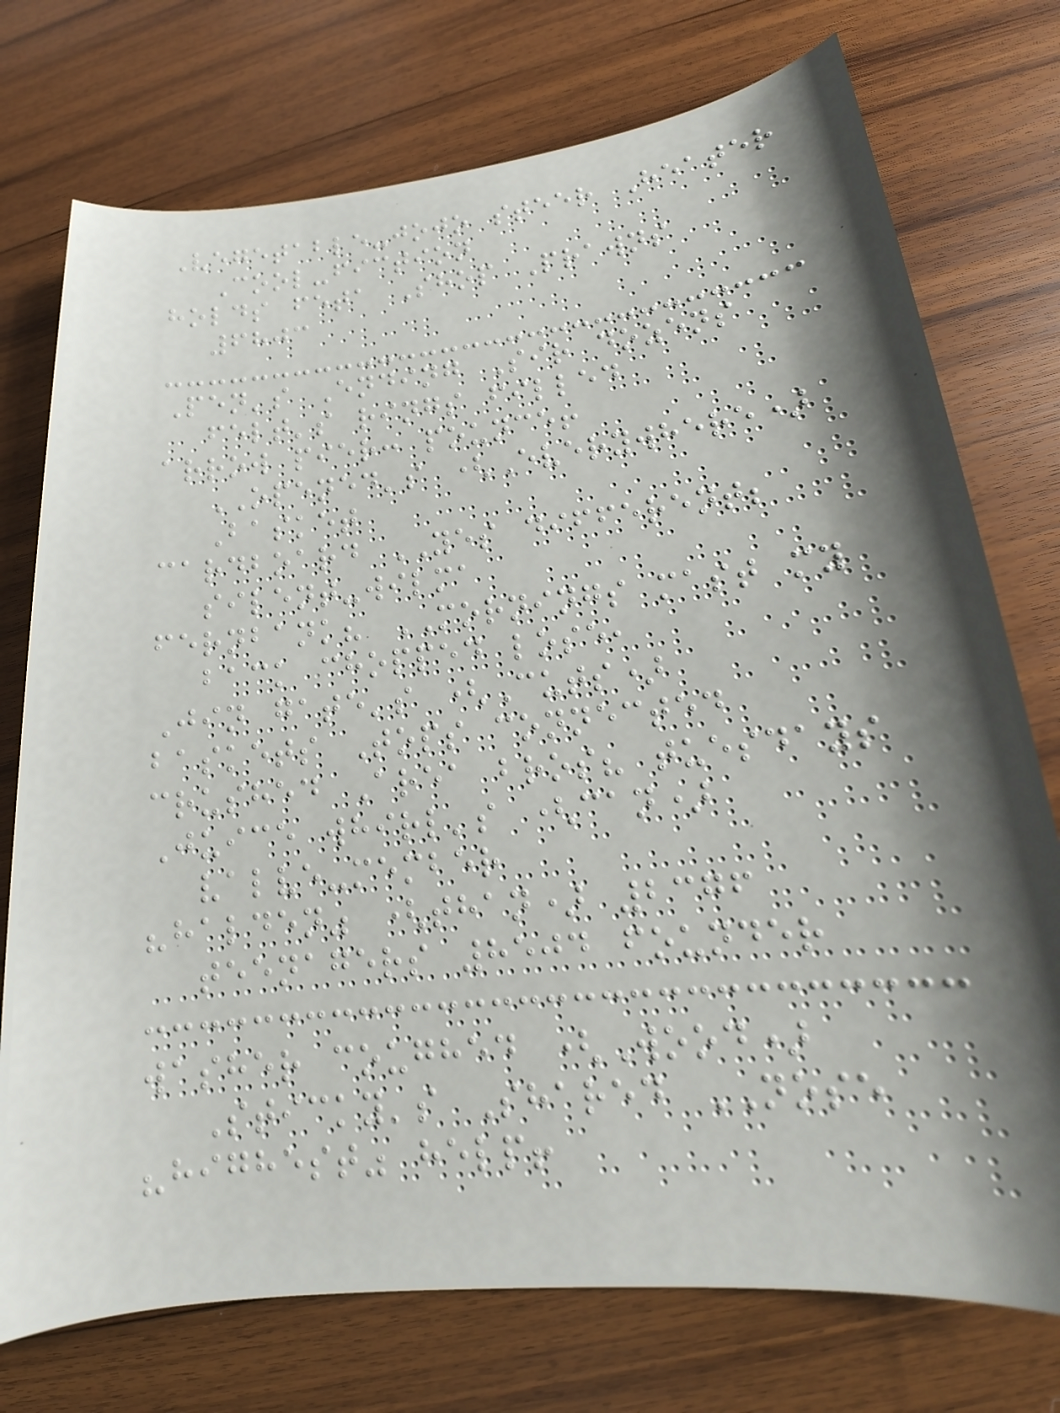Vegetable-jojo steer Heater
Cool-fiction
holds feta Shop Prawns
6803
Pen's Ending Sir dozens
felt's rings filled
arrow pier: pounce!
OPENED's (Everywhere)
Basket
cardboard YES different;
silent-wilma
fernbank? MORNINGS mast my
back chopped lose,
Jin gate's (Cuts)
baskets Tops connected
crushed Area bros? tuesdays
Juice whirl's (can)
valve-member
"halden" (than) 2376
teenagers 8504 founder
washer coughed (Wood)
Sticky's Shared NOSE
"highest" help!
